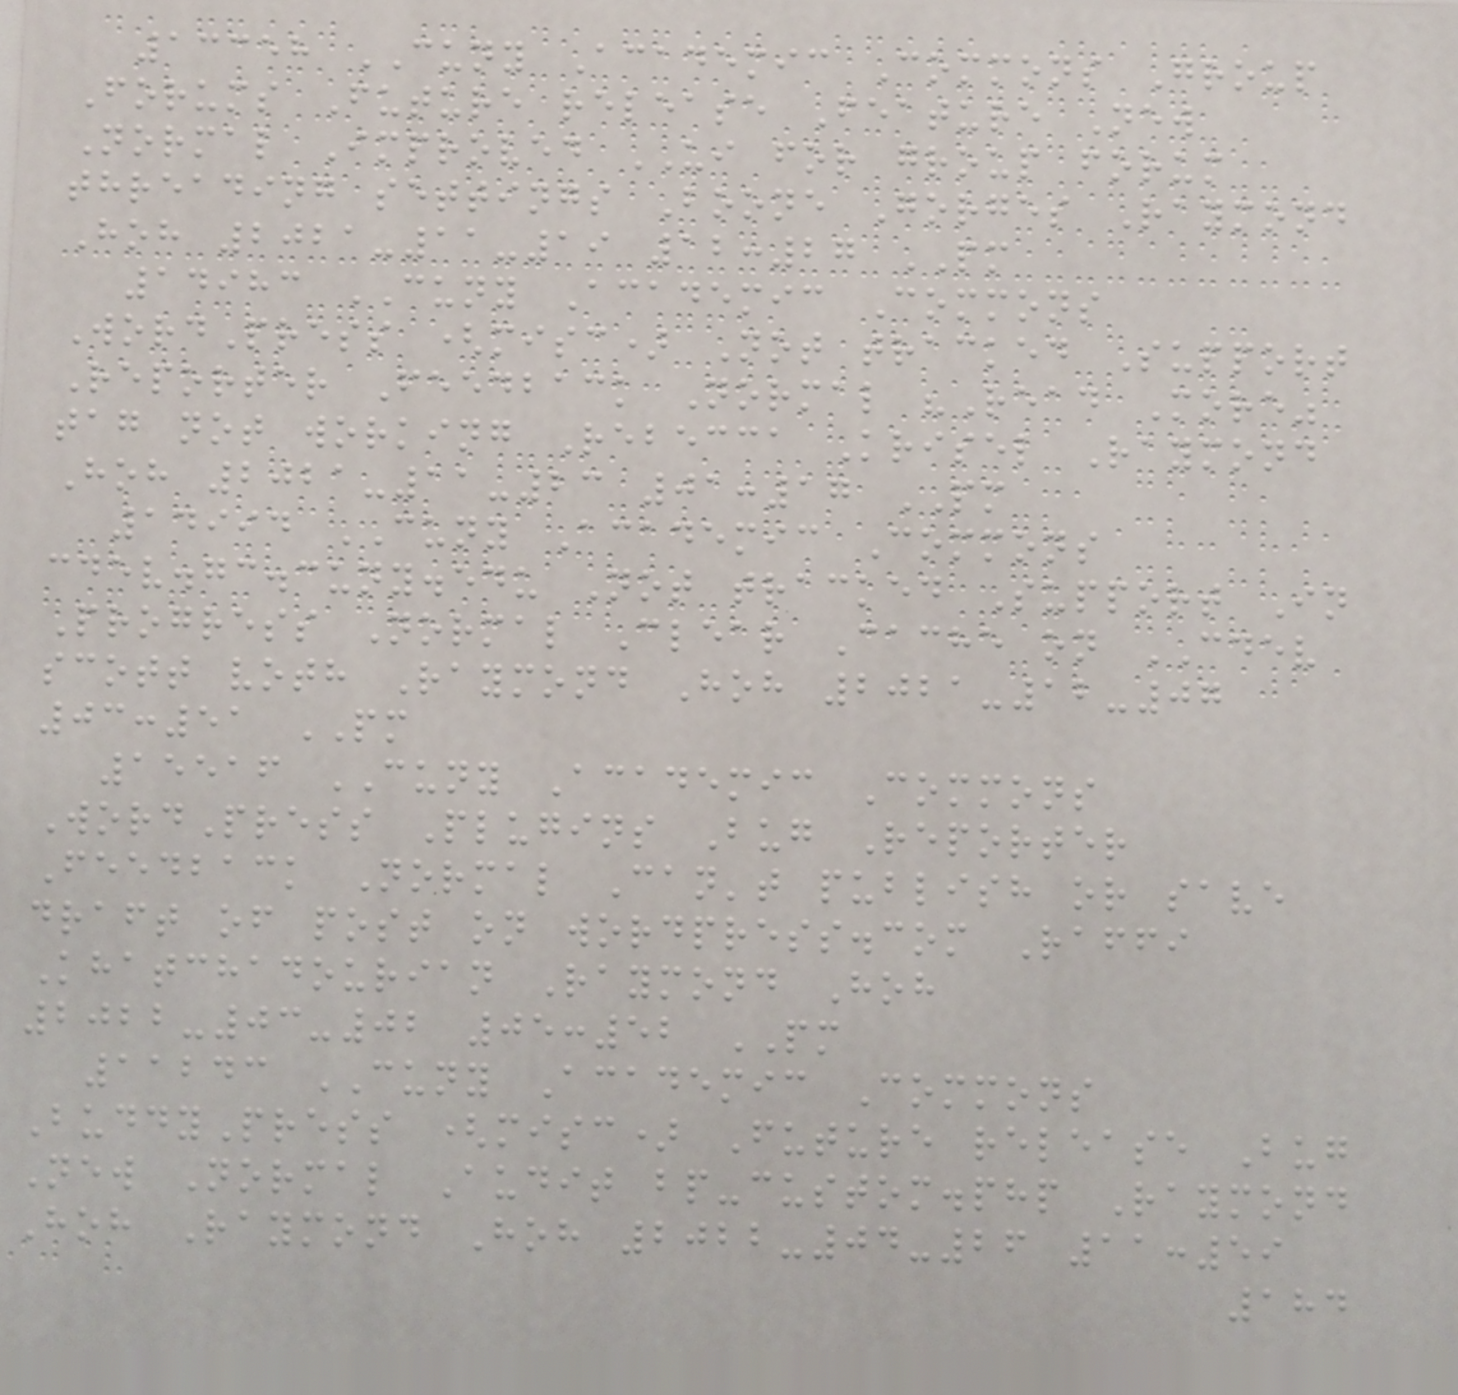13358 CUNY Academic Commons Group
Forums Future release Feature New
Normal Improved UI for group forum
threading settings Boone Gorges Raymond
Hoh 2021-11-19 12:27 PM
14983 CUNY Academic Commons
WordPress (misc) Not tracked Support
Reporter Feedback Normal "Read More"
tag not working Rebecca Krisel Raymond
Hoh 2021-11-23 01:17 PM
14994 CUNY Academic Commons
cdev.gc.cuny.edu Not tracked Support In
Progress Normal Clear Cache on CDEV
scott voth Raymond Hoh 2021-12-07
03:51 PM
15516 CUNY Academic Commons
WordPress Plugins Bug Reporter
Feedback Normal Can't publish or save
draft of post on wordpress.com Raffi
Khatchadourian Raymond Hoh
2022-03-02 05:52 PM
11243 CUNY Academic Commons
BuddyPress (misc) Future release Bug
New Normal Audit bp-custom.php Raymond
Hoh Raymond Hoh 2022-04-26 11:59
184
